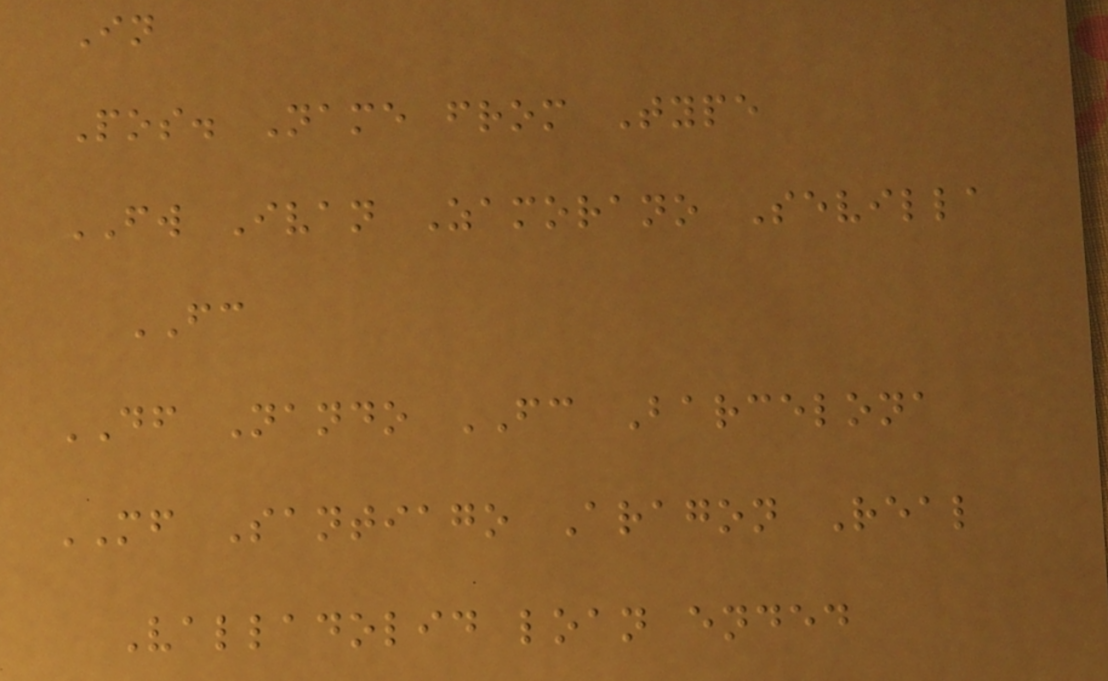In
Pos. Name from Type
FW Ivan Zamorano Sevilla
FC
DF Nando FC Barcelona
MF Santiago Aragon Real
Valladolid loan ended
